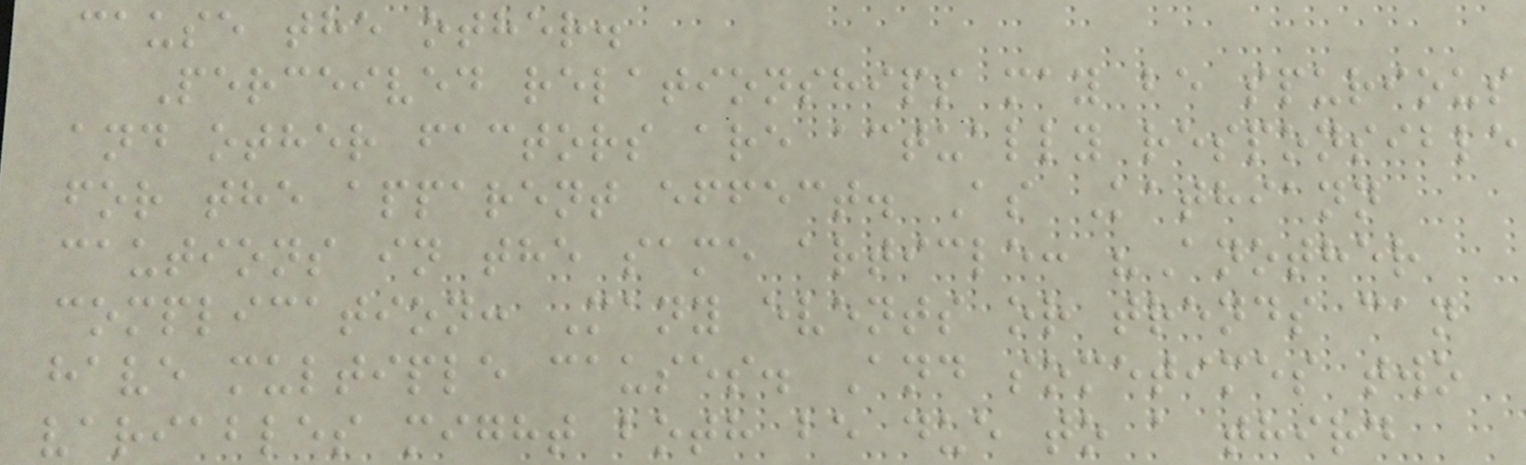cause the other.
Perceived relationships may be spurious
and other factors are actually responsible
for the apparent effect. As Kathiann
cautions in the same article: "Another
complication: Many events or trends can
have multiple causes. And sometimes two
variables might both be due to a third
